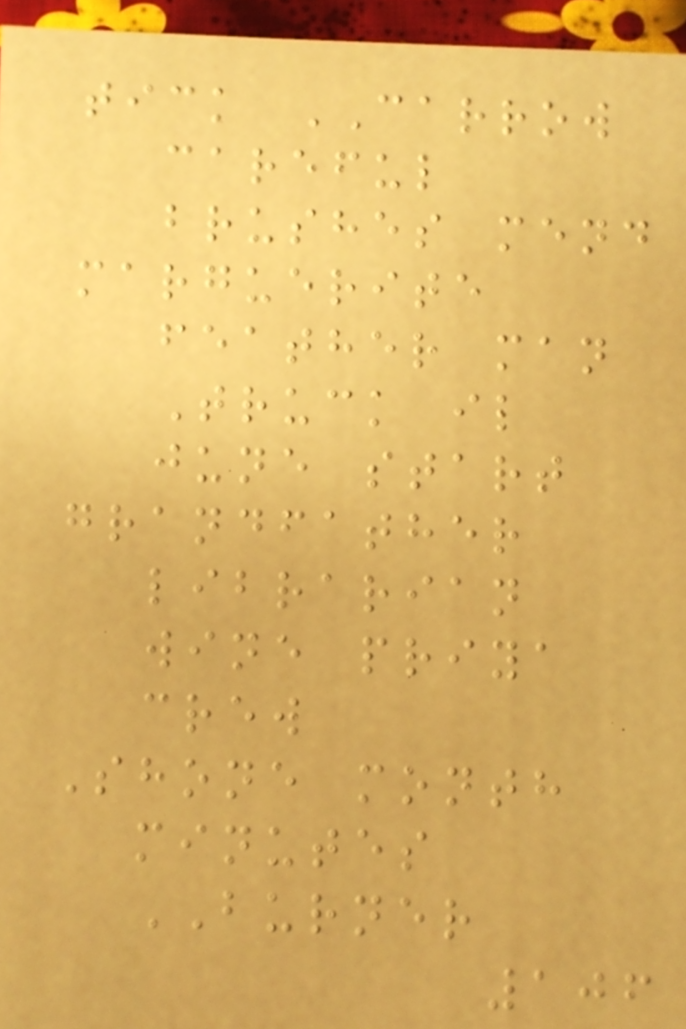tick CARROW
careful
brushes mend
marguerite
feather man
Truck il
june start
grandfather
librarian
wine priya
crew
Shone month
minutes
BURNER
106
